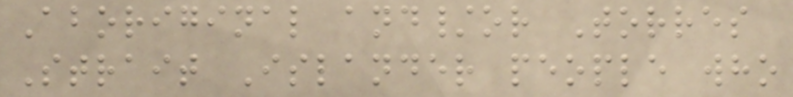Aboriginal and/or Torres
Strait Islander people who
